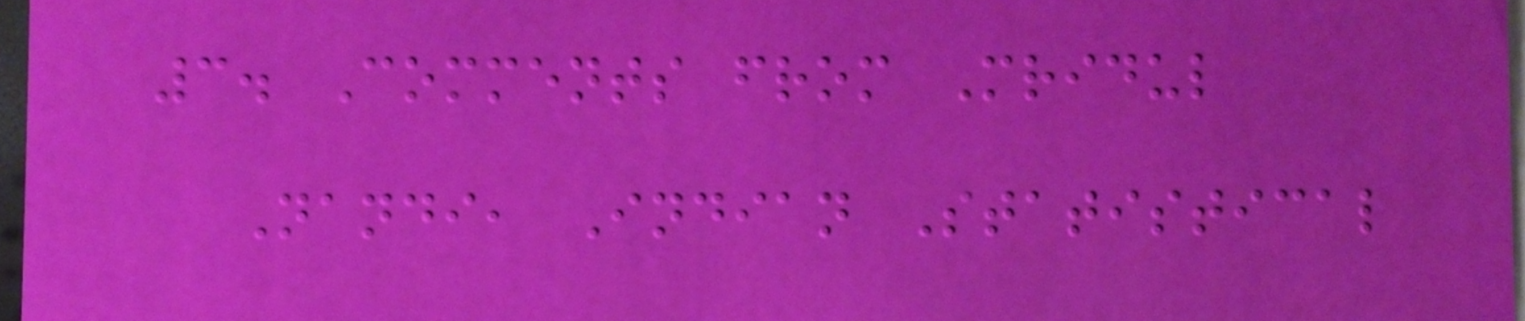3. Comments from Mridul
Nandi, Indian Statistical
